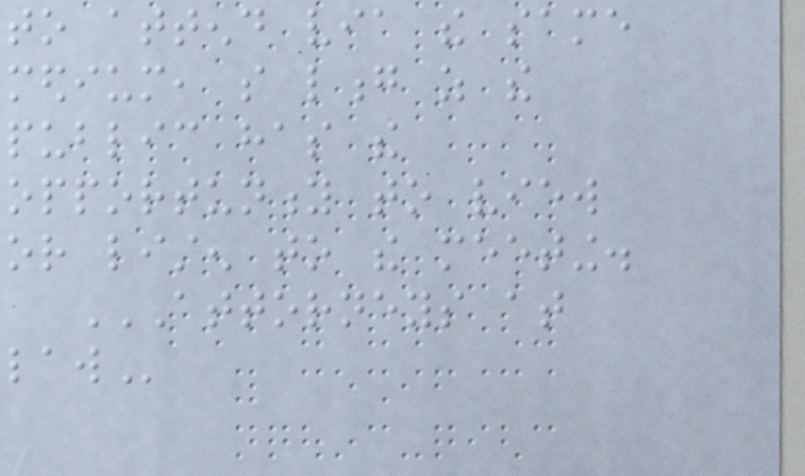to attend via the same
medium, so long as the
public has the
opportunity to view
or listen to the meeting.
ATTORNEYS AT
LAW
